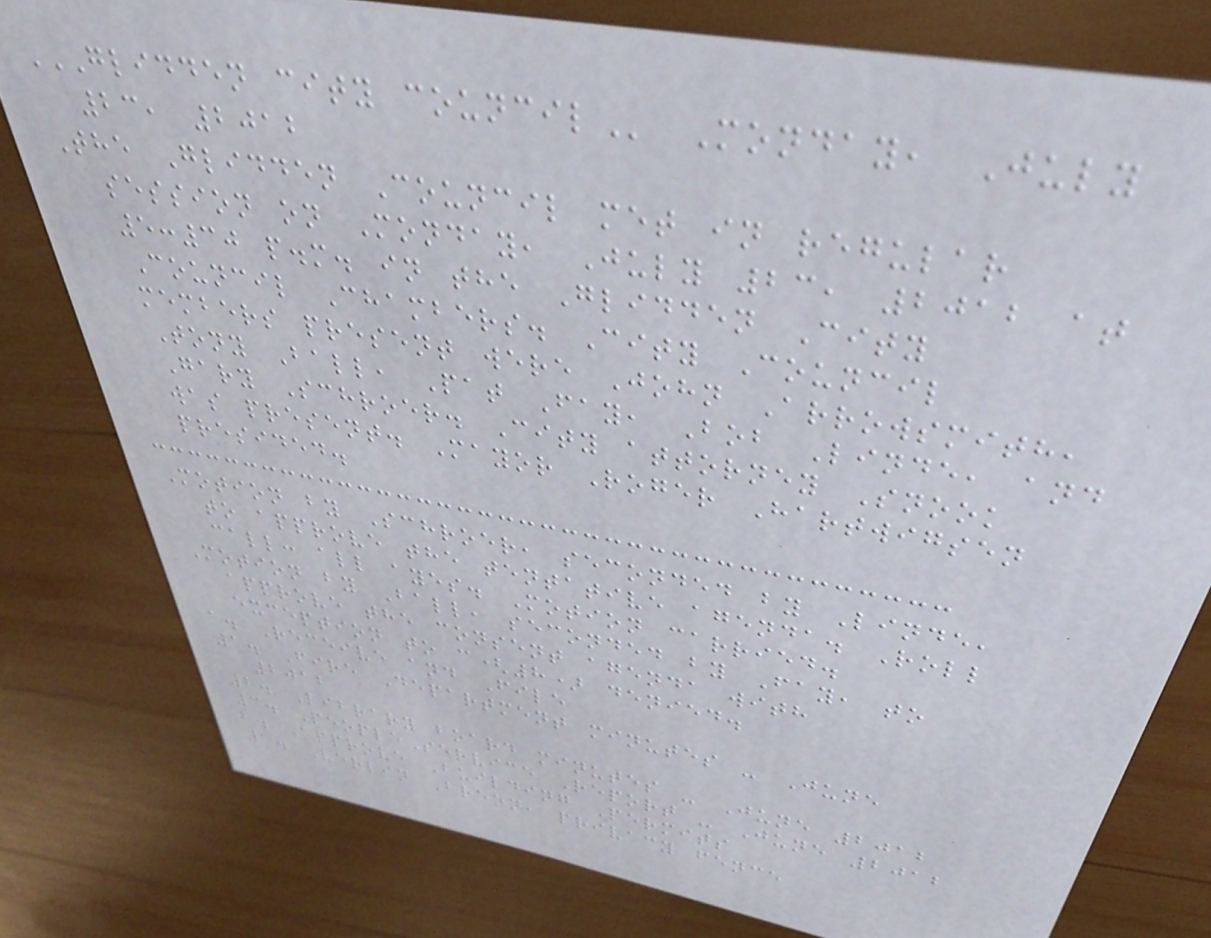GLIDDEN CITY COUNCIL Monday, July
23, 2012
The Glidden Council met in regular
session on Monday, July 23, 2012 at
5:30 p.m. in the Glidden City
Council Chambers. City Council
members present were John Arrowsmith,
Tony Ball, Pat Fay, Bob Linde, and
Gary Schroer. City attorney Snook
was present. Mayor Roger Hartwigsen
presided.
Motion by Schroer, seconded by Linde,
to approve the tentative agenda. Roll
call: all ayes. Motion carried.
Motion by Ball, seconded by Fay, to
approve the consent agenda with
exception to c(8) denied.
a. Receive and File
1. Fire Department minutes - June
2012
2. Library board minutes - June 2012
3. PeopleService Report - June 2012
b. Approve Building Permits
1. Verlin Breon, privacy fence
